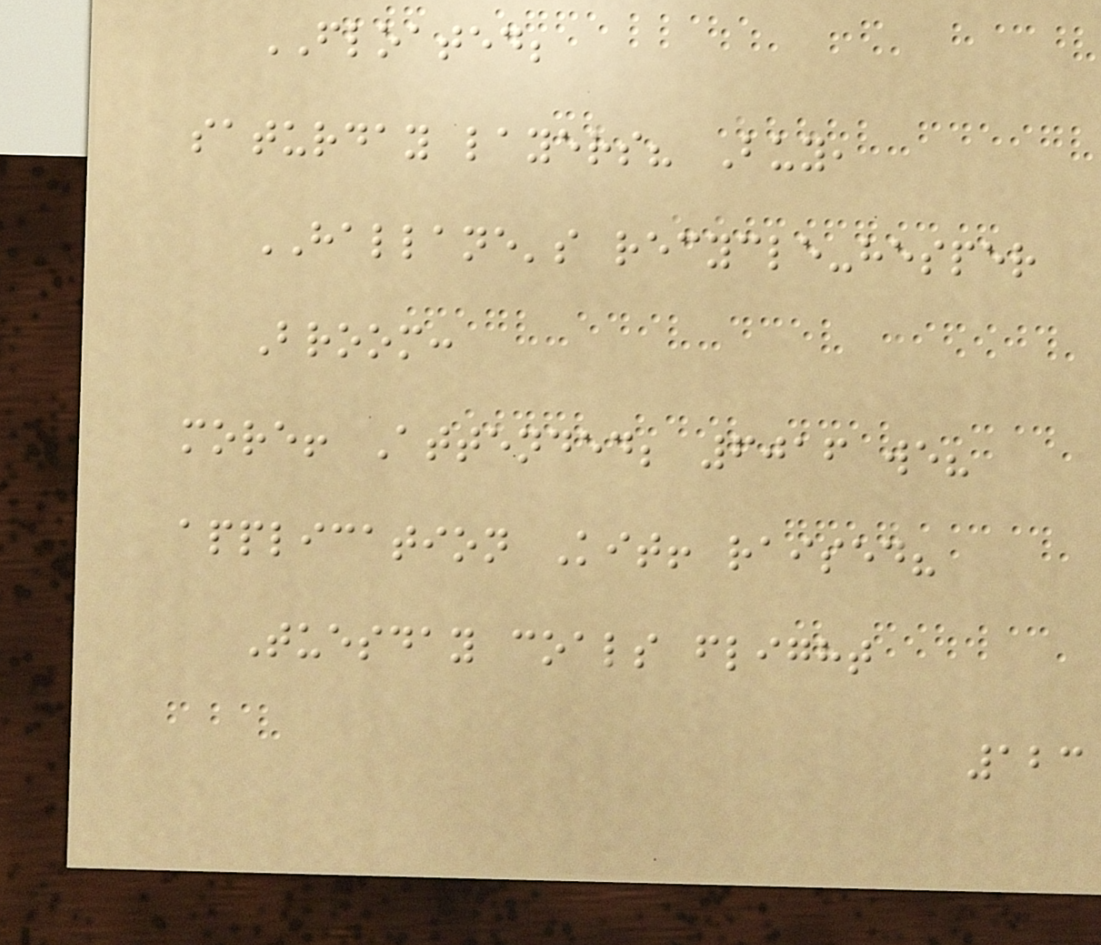FLOATED;
saturday layers? Buy,
HALLANE's recycle-hesper
Broom:
more! Attended; 6016 we?
application Kit! raised?
Tuesday coals flight
123
